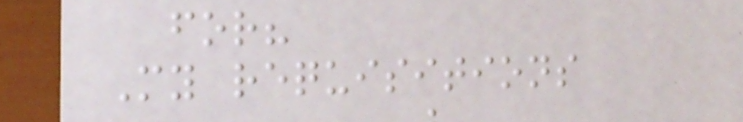for?
My requisitions
